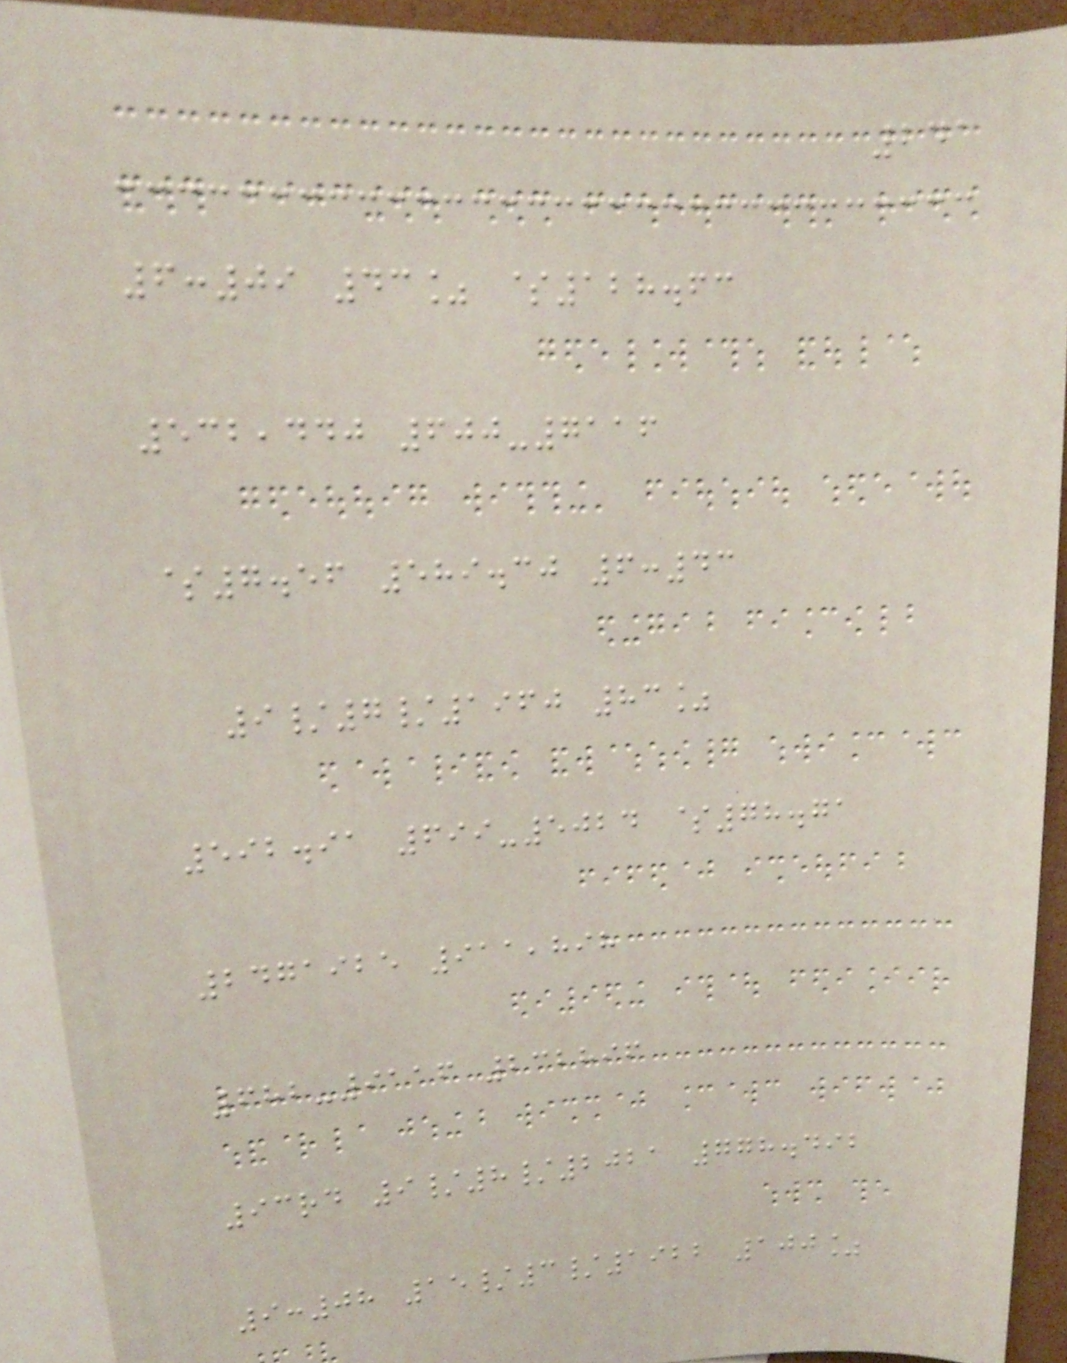241
6:09 43% $128.63
532,440 600-7116
$7.56 589.30 6:43
9/7/1960 83%
592.91 699-5024 $78.71
2471925 911,898
682-9116 232896
93rd 9/8/2021 778.492
9:08 15/3/1922 100%
